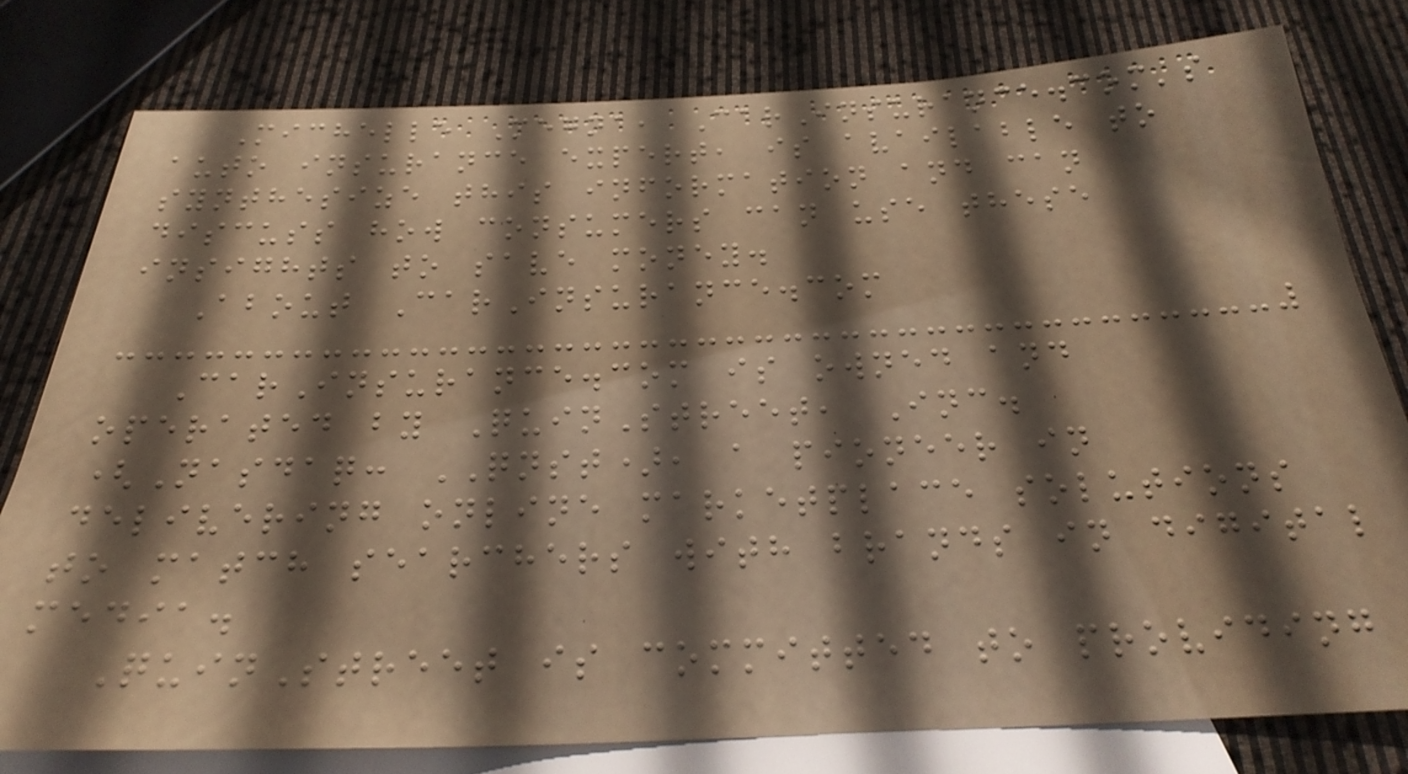Michelle Megna, CarInsurance.com's
auto insurance expert, is available to
synthesize this information and can
discuss how consumers can use these
insights to save money.
About CarInsurance.com
CarInsurance.com is owned and
operated by QuinStreet, Inc.
(Nasdaq: QNST), a pioneer in
delivering online marketplace solutions
to match searchers with brands in digital
media.
QuinStreet is committed to providing
